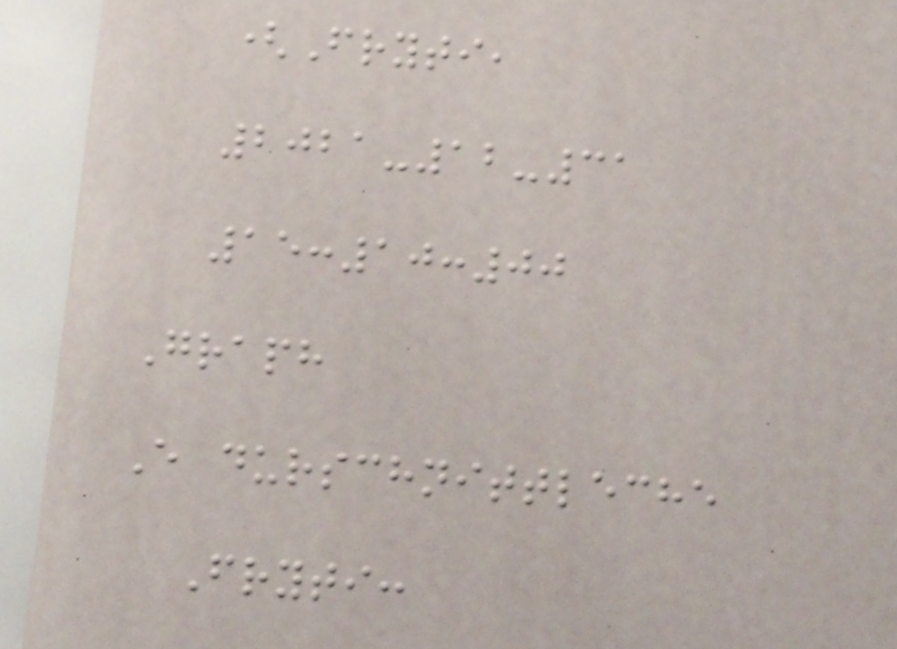(Fryti,
2021-12-31
15:10:00
Graph
E durschnittleche
Fryti:
